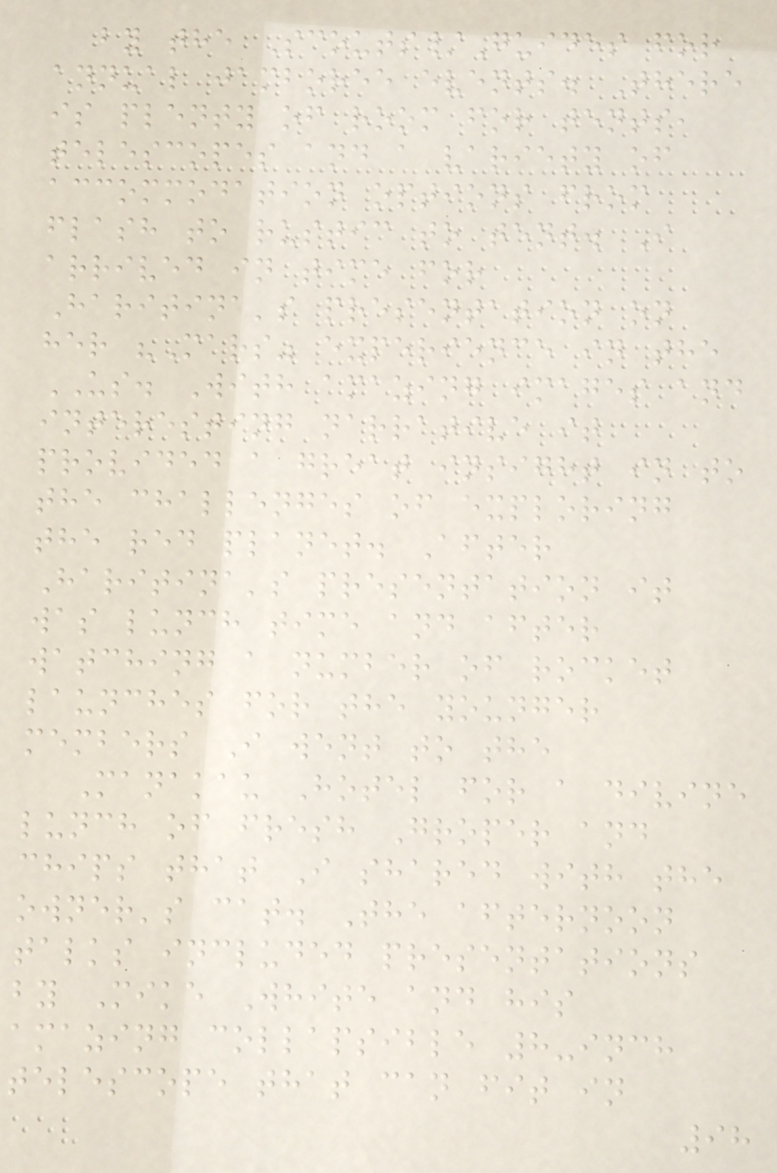by the Scouts/Guides for
annual jamboree events. There
is plenty of room for tents,
telescopes and a variety of
accommodation options from
flash to rustic to tent. I
arrived in time for
Haritina's presentation on
her "Mars" experience in the
US. With amazing images and
interesting narrative it
provided a great insight in to
the challenges of exploring
the red planet. After
Haritina's presentation it
was lunch time and after
watching a number of rocket
launches for the younger
members I went to the
Manakau Hotel for a divine
lunch of fresh Groper and
chips that I shared with the
owner's cat. The afternoon
talks included presentations
by Mike White and his
amazing collapsible 8-inch
telescope that can fit in
98
